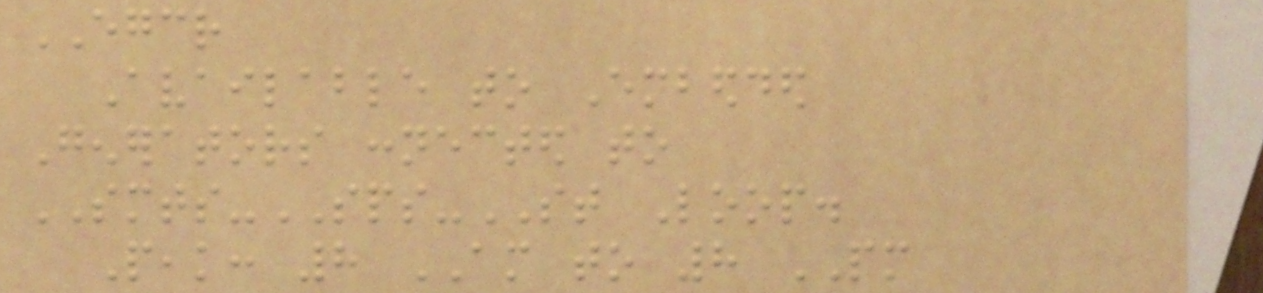EGCR
Available to Embedded
Generators connected to
SMTS-SPS-ST Loop.
Peak: 8 AM to 8 PM
